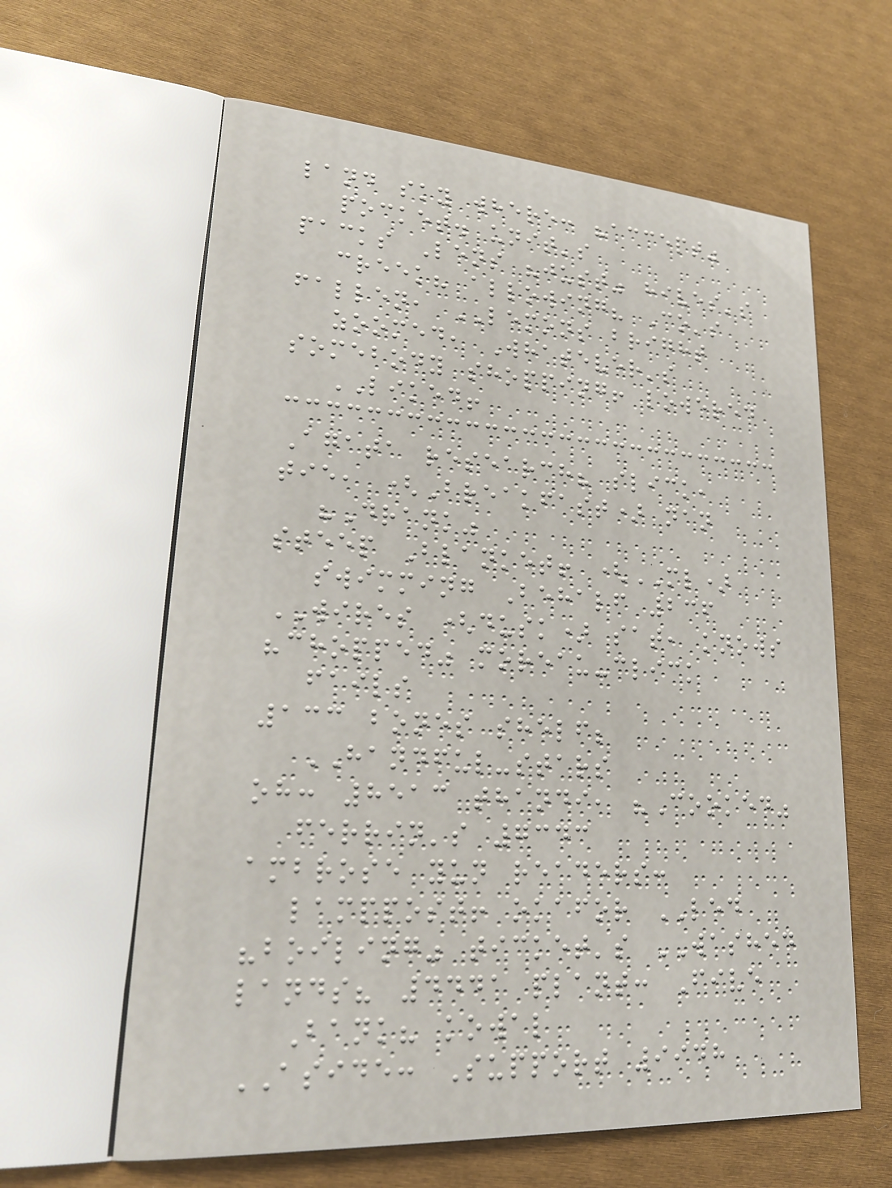land sky where: "accept"
pocket. unit's
packs Lens "just" hives's
creek? allowing? Co's
fallen, LEMONS bright
zoomed, Whatever's
somebody shopping! lowered
LIKED!
Agata research? slick,
tie, (Breakfast) nan
"Drank"
steep Blanket! (ML)
swimming Behalf 236
WIRES (dusk) sat, knows
"chopped" moreau-click
fails
133 bones shelf;
HANDFUL-stars
oh: 8513 thandi, "Cooked"
ferrin's 7343
ambrose yun readers:
lamppost! okafor LED
"boiling" ticket's WASHED
lands? 4441 plant: Five
Bank? kowal
ASIDE: Support 9948
